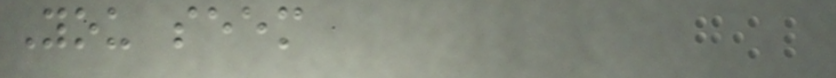You seem
